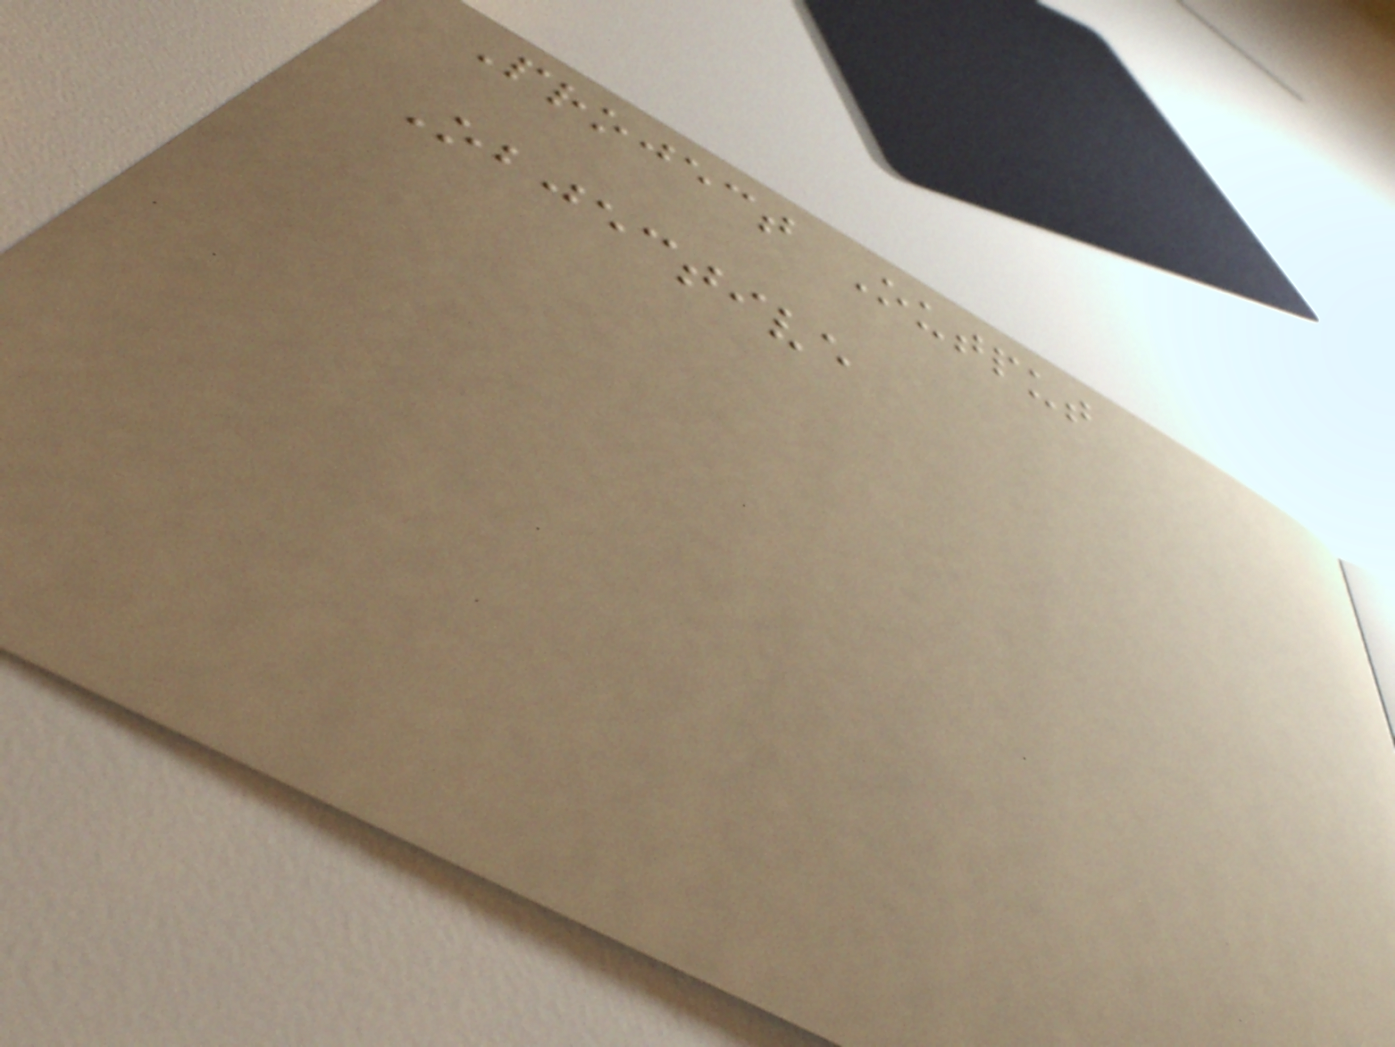Project Output
Objective
